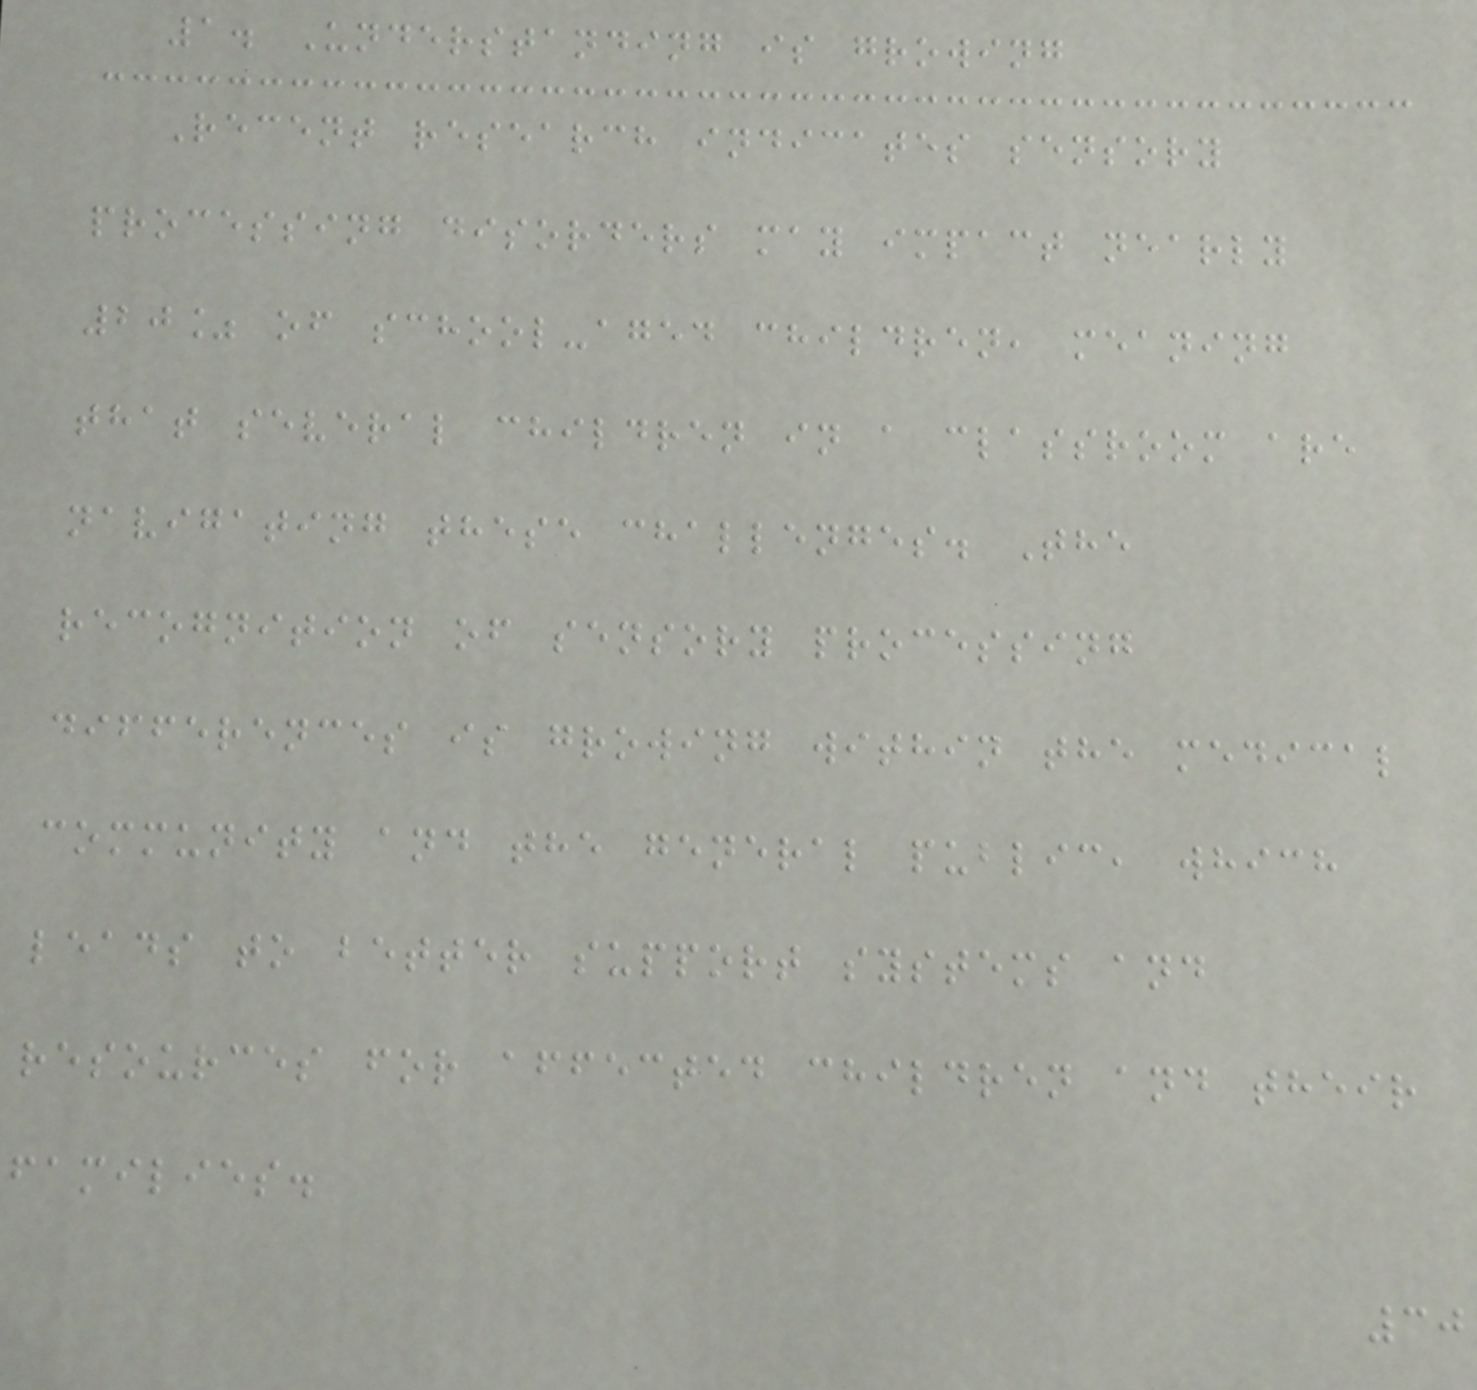1. Understanding is growing
Recent research indicates sensory
processing disorders may impact nearly
20% of school-aged children, meaning
that several children in a classroom are
navigating these challenges. The
recognition of sensory processing
differences is growing within the medical
community and the general public, which
leads to better support systems and
resources for affected children and their
families.
30
